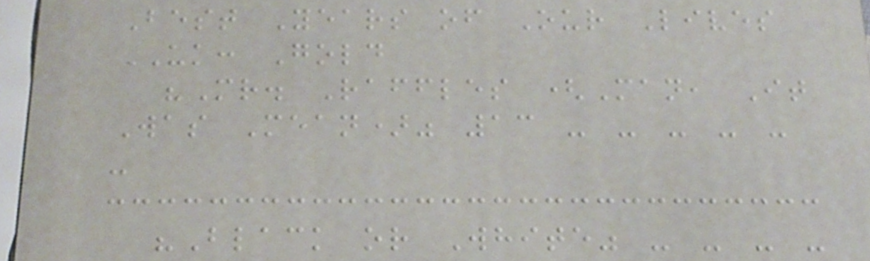Best Years of Our Lives
UK: Gold
"Mr. Raffles (Man, It
Was Mean)" 13 - - - - -
-
"Black or White" - - - -
